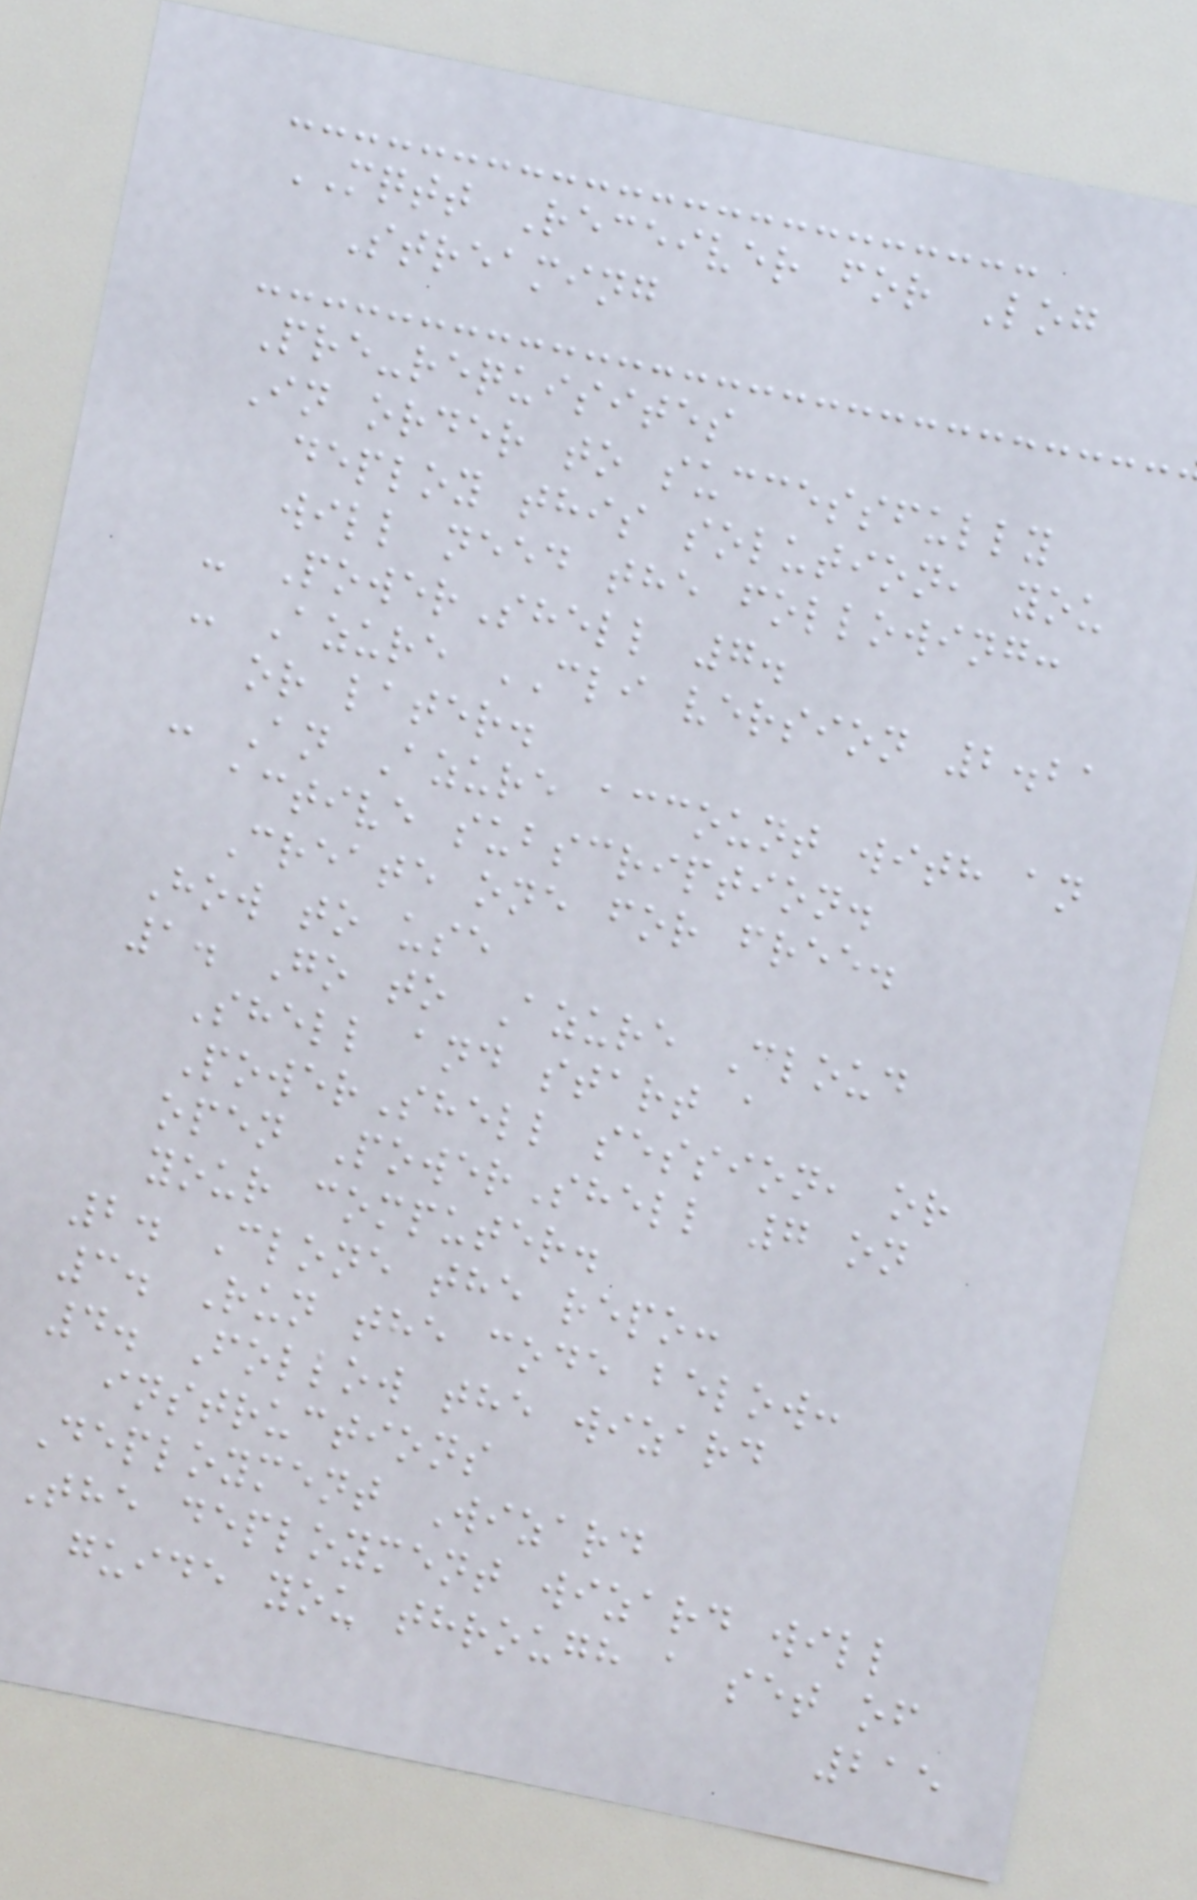MQTT Receiver for Log
Streaming
Pre-requisites
In order to successfully
deploy this solution, you
will need the following:
- PowerShell 7.
- Azure CLI version 2.21
or later.
- An Azure account with an
active subscription.
Create one for free.
How to use
1. Go to Azure Cloud
Shell and start a
PowerShell session, or
open PowerShell 7 on
your computer.
2. Clone the repo:
3. Run the code below:
4. Follow the wizard
instructions
Deployment Wizard
The deployment wizard will
guide you through a set of
215
